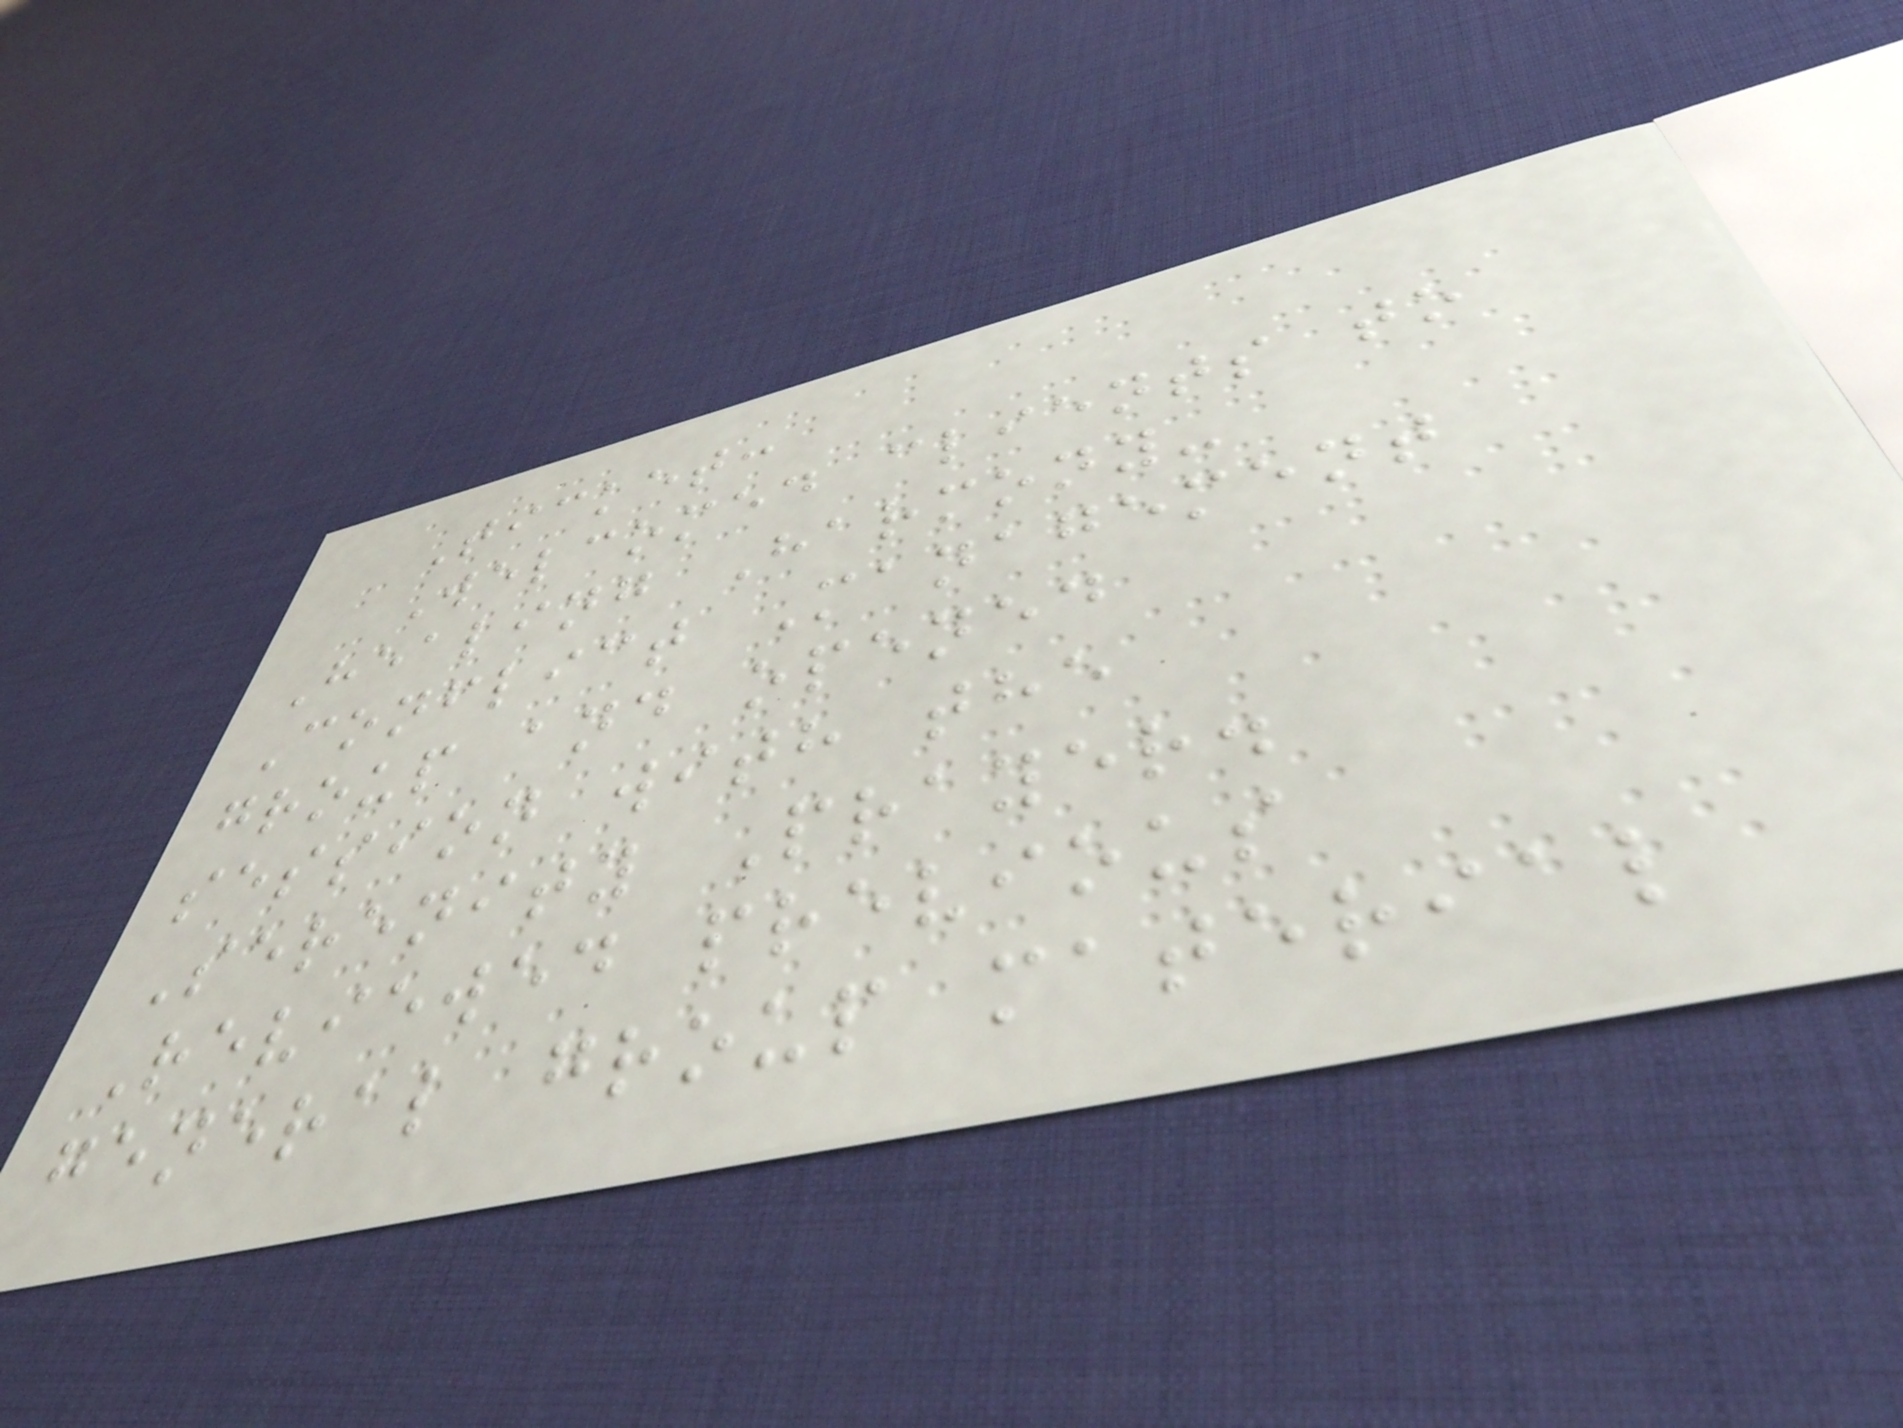Ticket:
Welcomed clients to
Healing Harmony-
Conflict Management
group and opened
session with the
Serenity Prayer.
Reviewed previous
general group material
